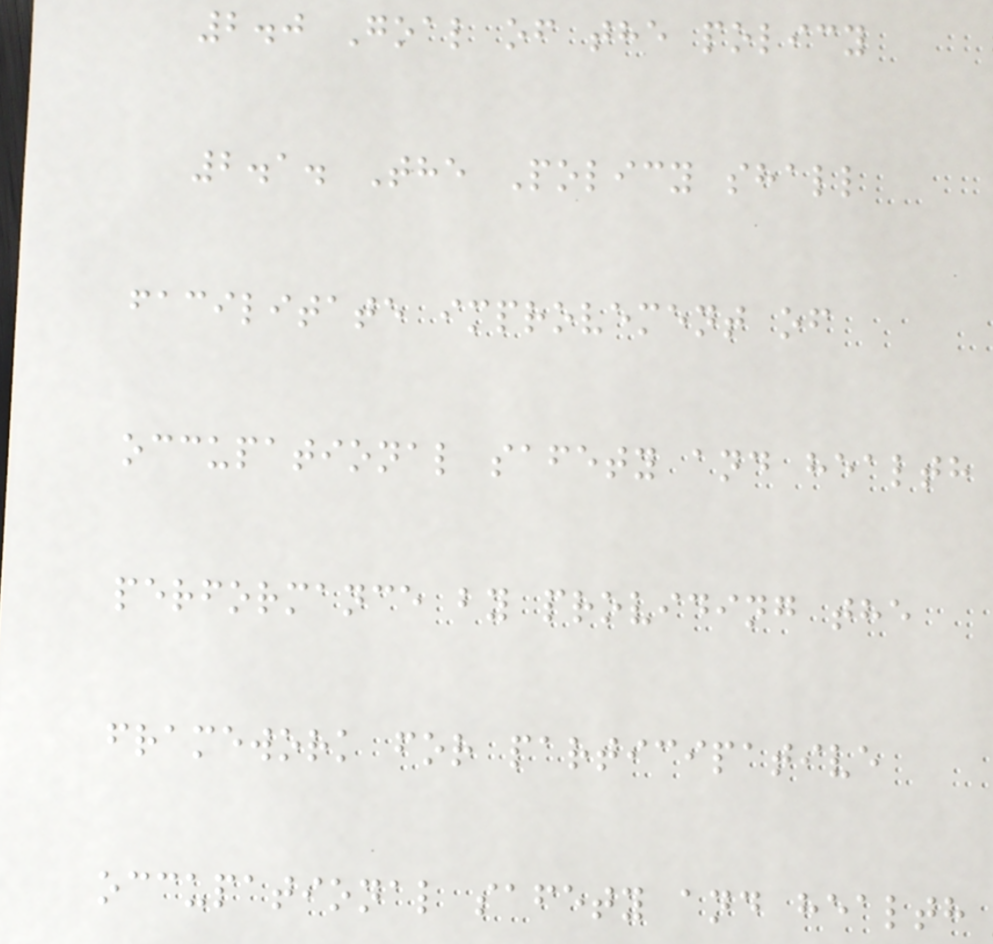2.0 Goal of the policy
2.1. The Policy shall
facilitate improvement of
occupational safety and health
performance by providing the
framework for participative
occupational safety and health
